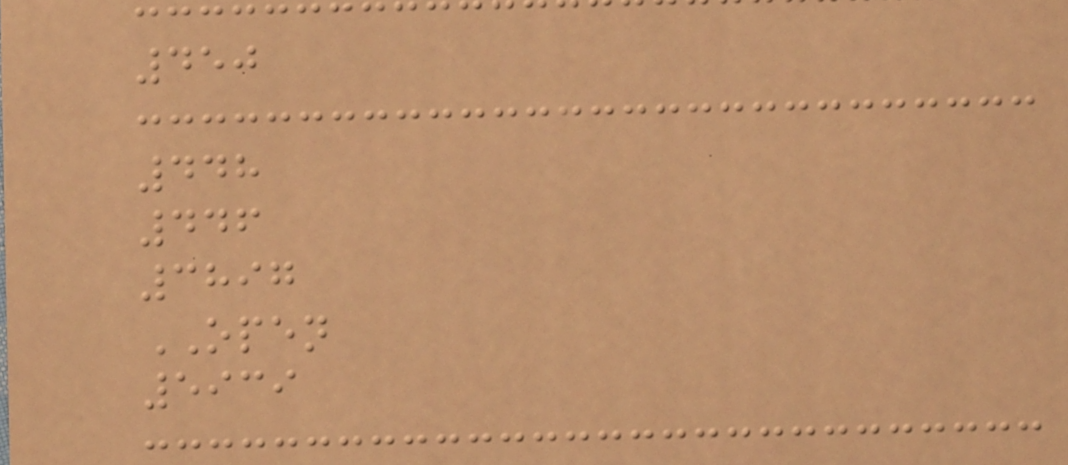450
448
446
3897
OPEN
5939
